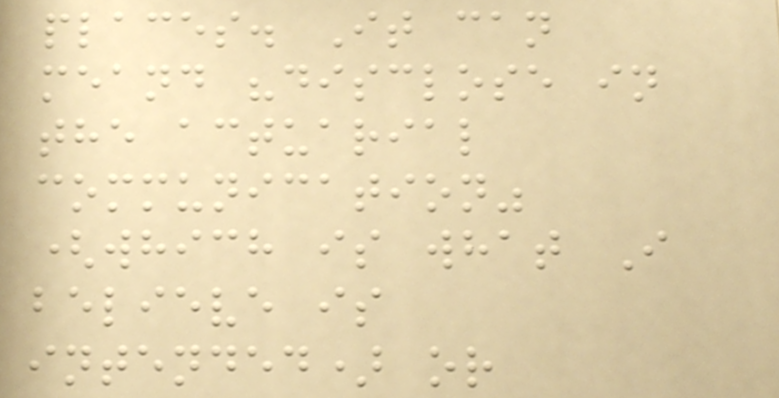places. It can
meand "disclose in
the actuarial
communication"
(which is what I
believe is
intended) or
